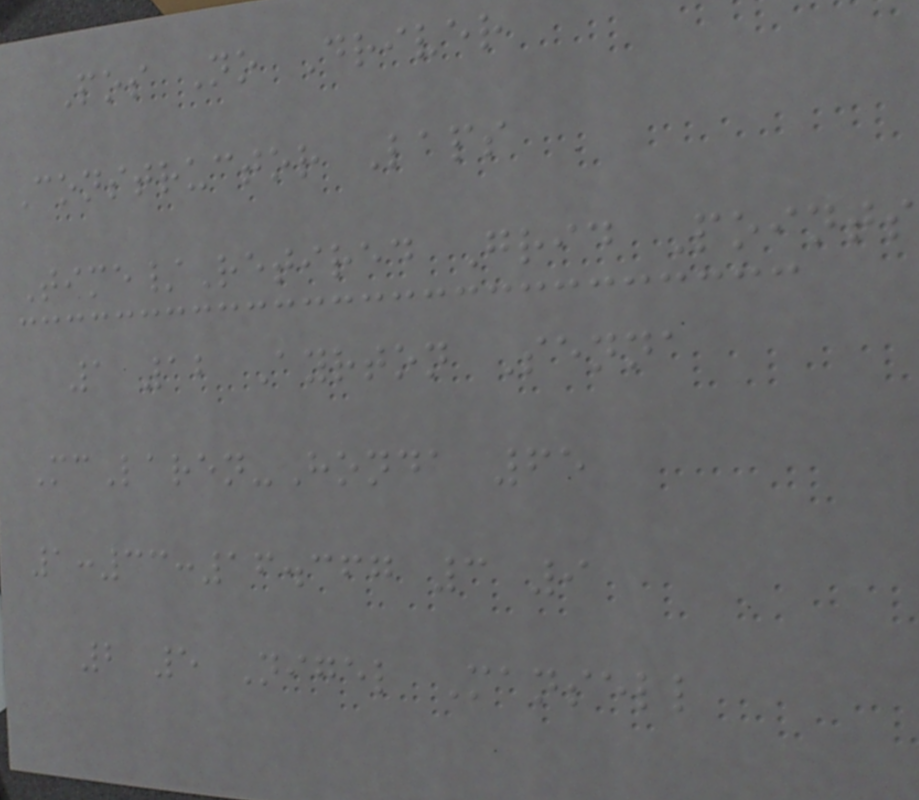Pos No Driver
Constructor Laps
Time/Retired Grid Points
1 12 Ayrton Senna
McLaren-Honda 65
1:33:16.367 3 9
2 5 Nigel Mansell
